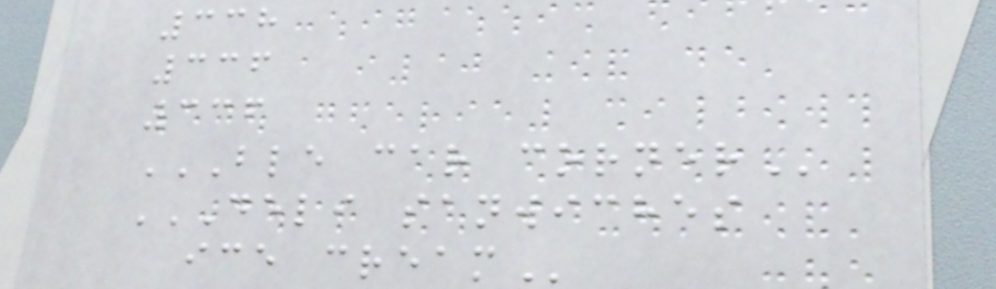338
336
336
BLE CAR CORNER
DELI SANWICHES
ICE CREAM
